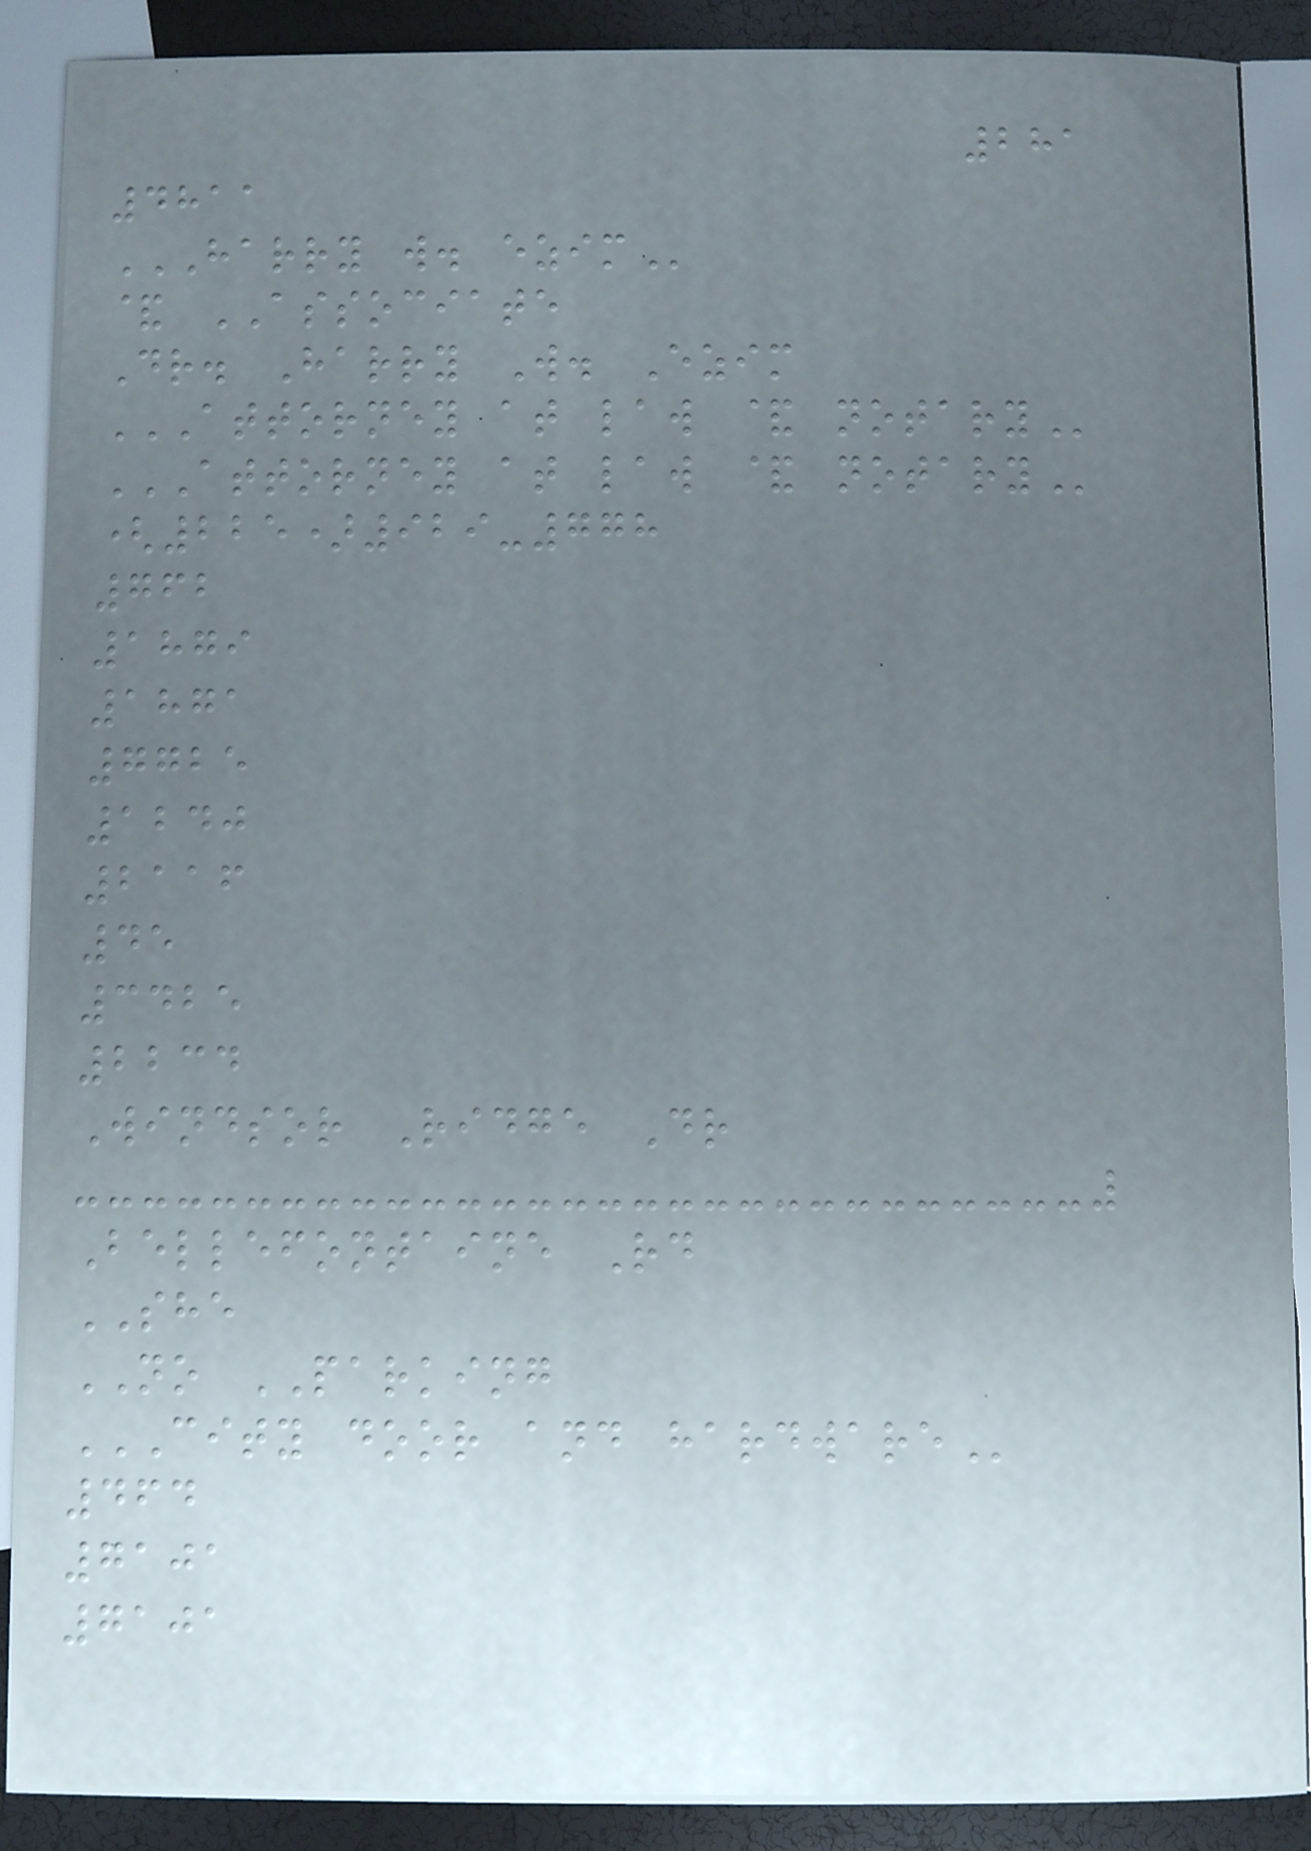281
4811
HARRY W. EZIM
& ASSOCIATE
Dr. Harry W. Ezim
ATTORNEY AT LAW & NOTARY
ATTORNEY AT LAW & NOTARY
(225)929-778
762
1879
1871
7725
1240
2116
45
3425
2234
Windsor Ridge Dr
Bellefontaine Rd
SHE
NO PARKING
CITY DOOR AND HARDWARE
464
7101
7101
